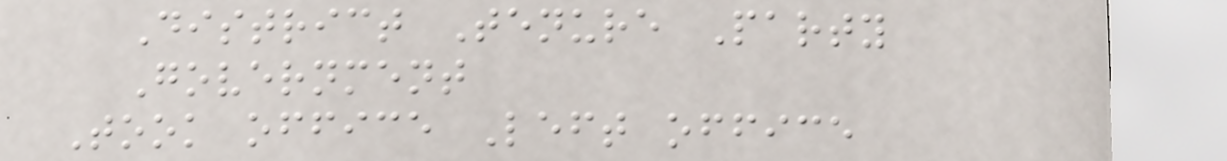District Tenure Party
Government
Took office Left office
